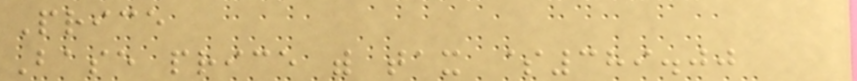Price
Base price with tax $389.00
